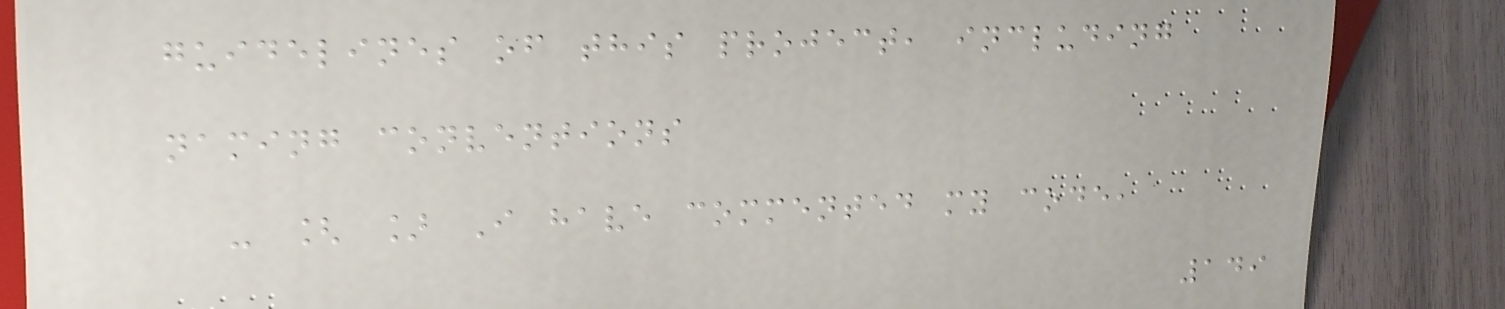guidelines of this project, including
naming conventions
- [ ] I have commented my code,
149
